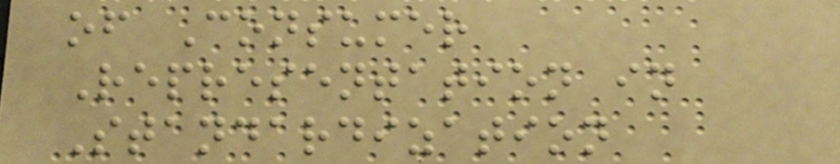of Consumer
Representation in
Standardization
